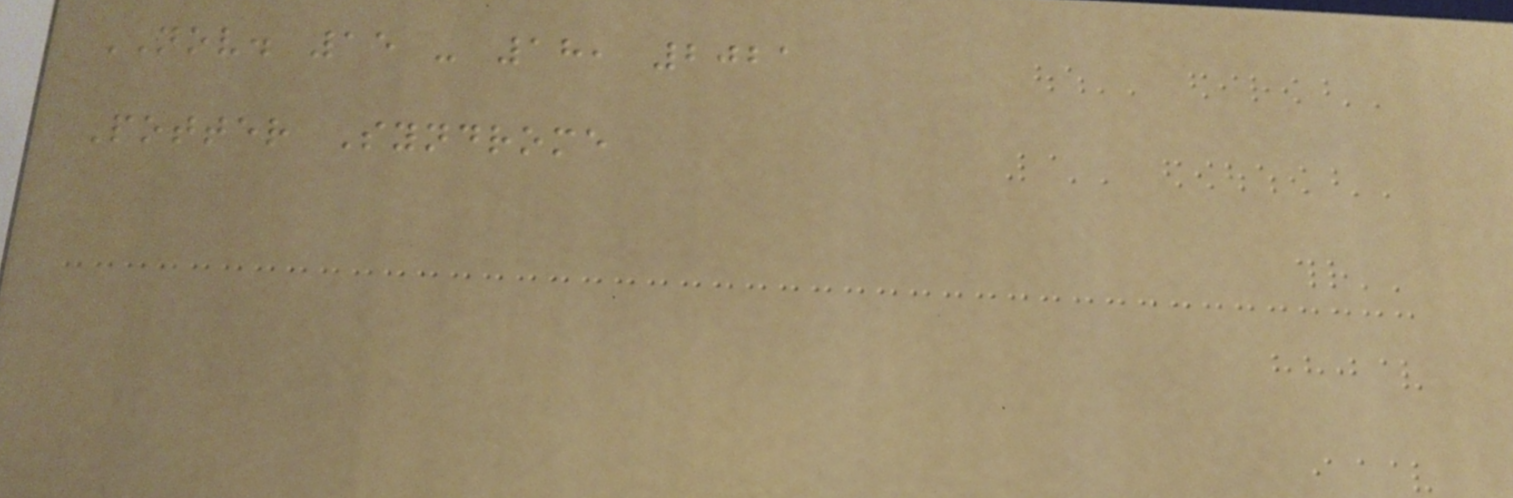NOV. 15 - 18, 2021
Potter Syndrome
